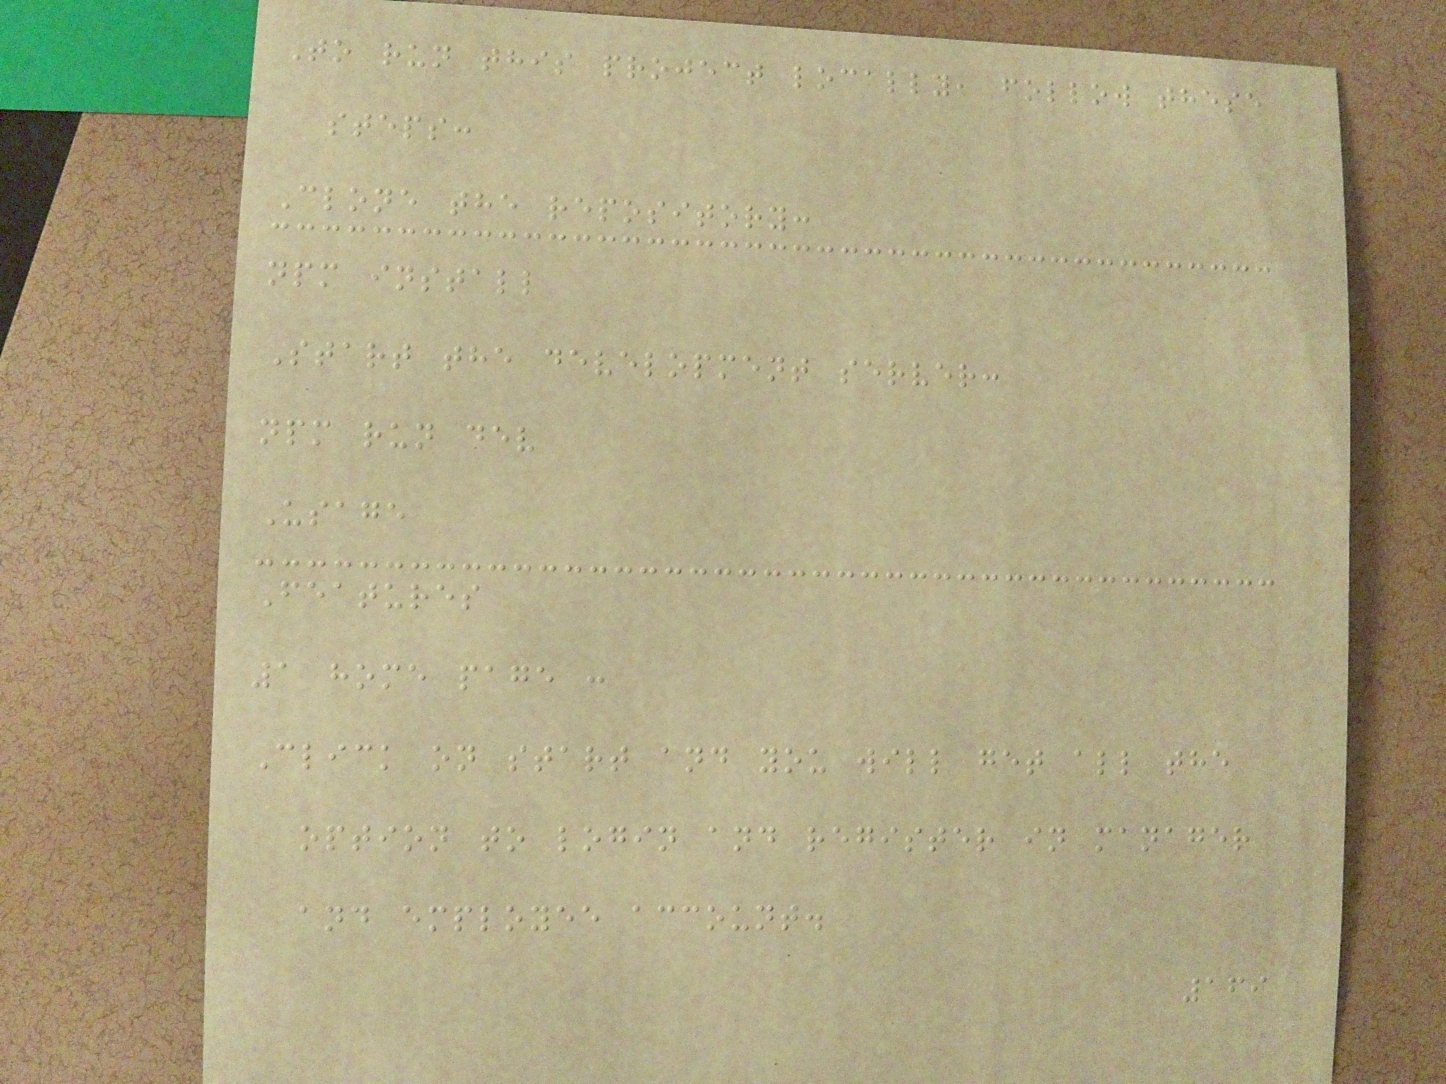To run this project locally, follow these
steps:
Clone the repository:
npm install
Start the development server:
npm run dev
Usage
Features
1 home page :
Click on start and you will get all the
option to login and register in manager
and employee account.
169
